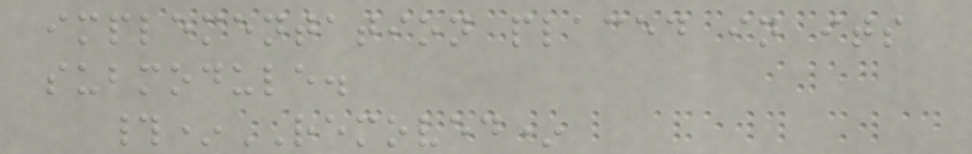implementation placed in its
submodule.
#*REMOVED*
